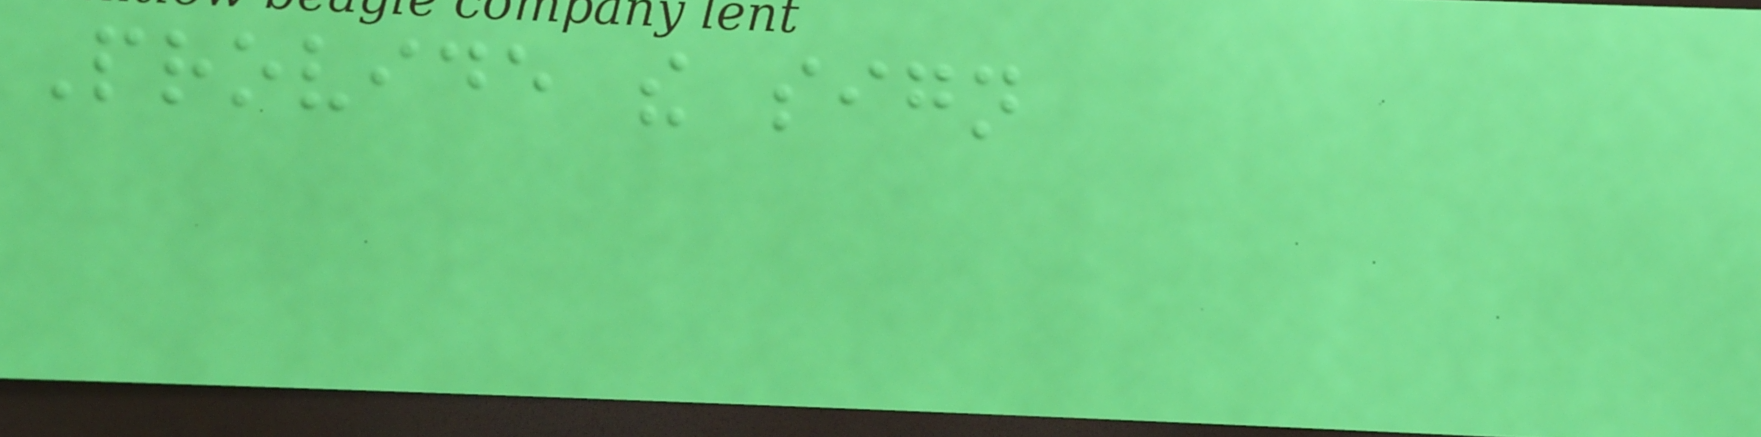Provide the sign
